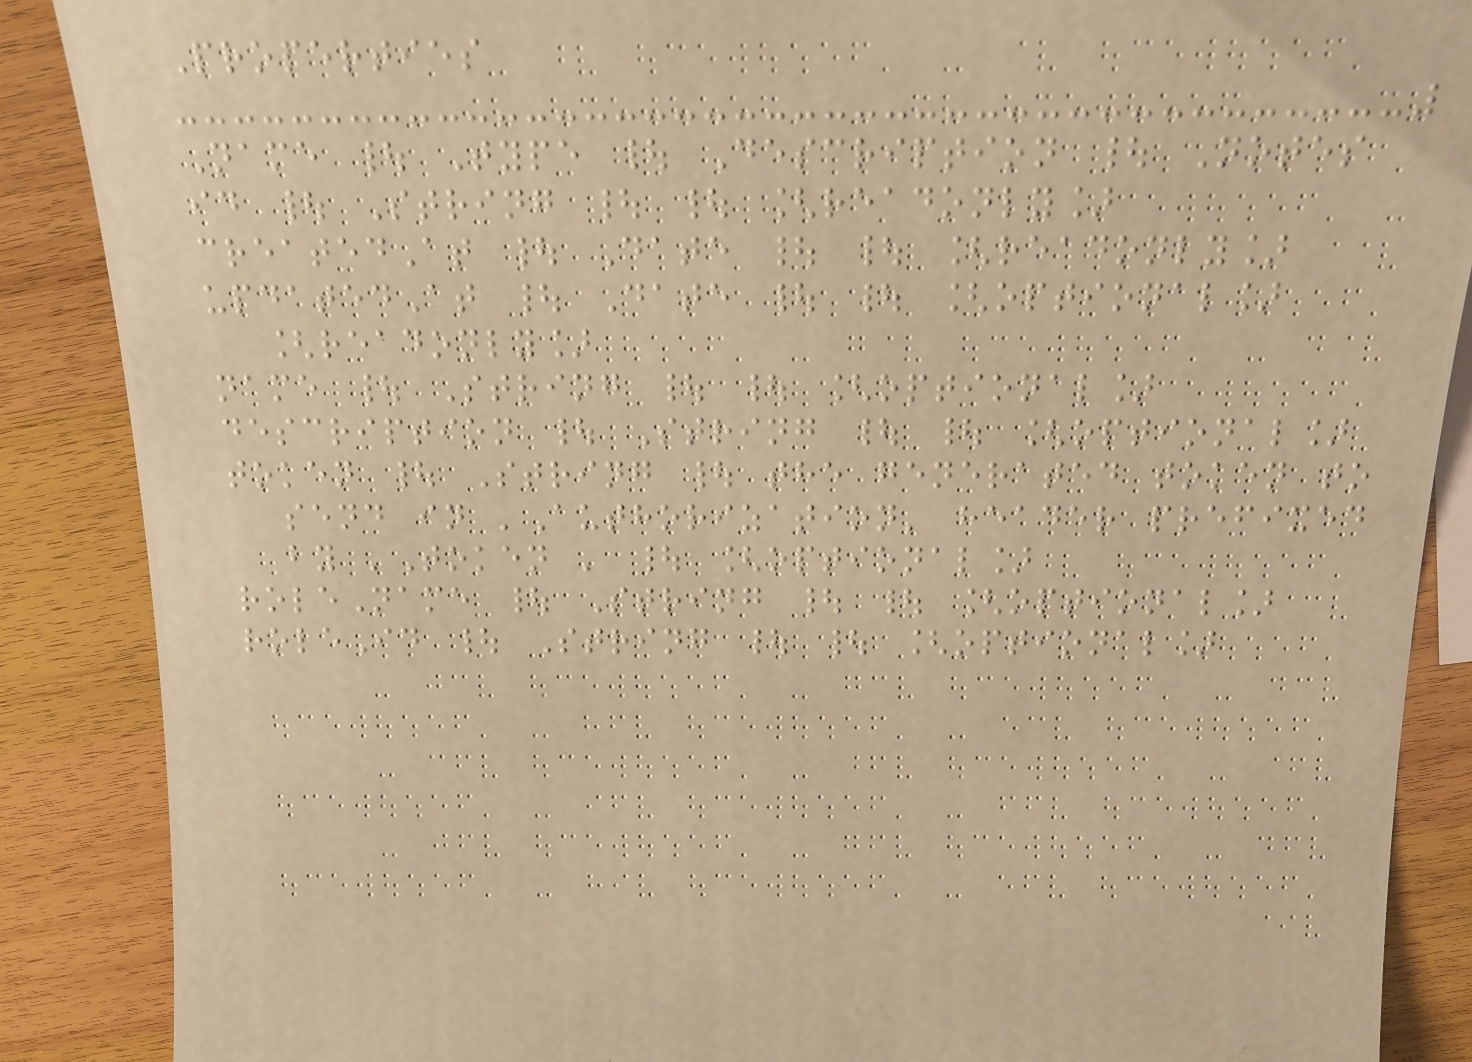Properties
Name | Type | Description | Notes
id | String | | [readonly]
createdAt | Date | | [readonly]
updatedAt | Date | | [optional]
[readonly]
name | String | | [optional]
description | String | | [optional]
token | String | the generated token to
send in 'Authorization' header prefixed
by 'Token ' | [optional]
roleName | String | | [optional]
roleId | String | | [optional]
